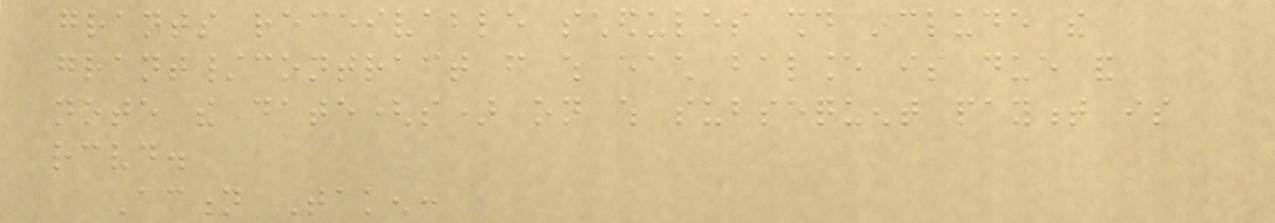grants receivable schedules should include the
grant/contract from which each balance is due and
note the date(s) on which subsequent payment is
received.
Action Taken:
